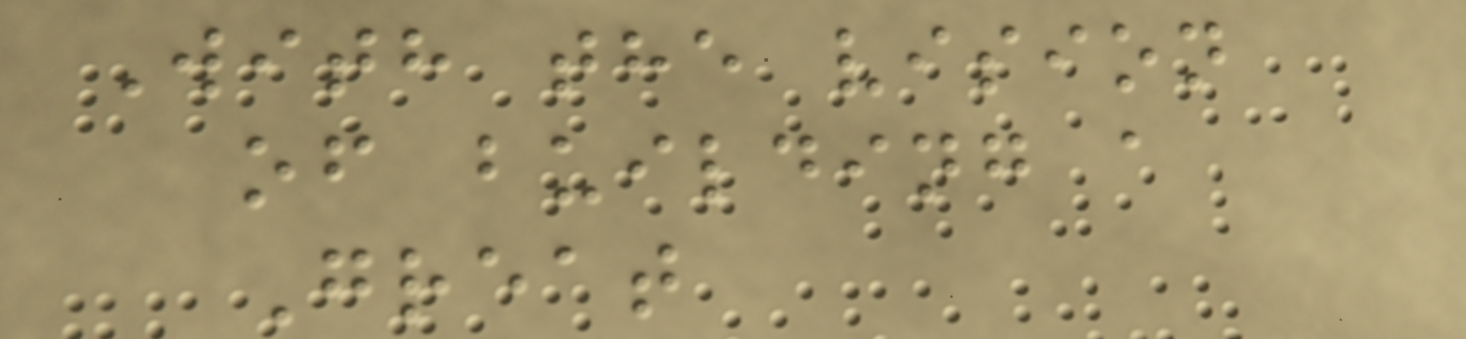With the vision
of building a
Great
